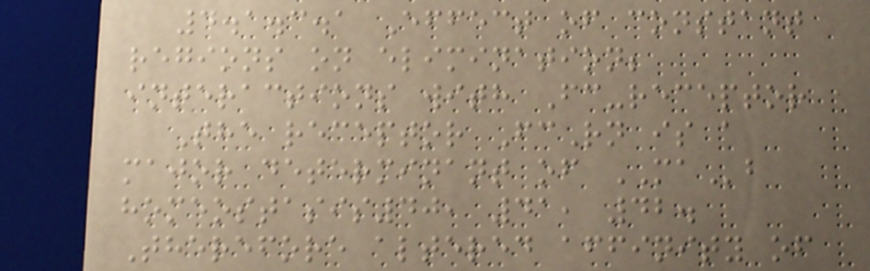4.1.3.1 Effect of constant
regions on elimination;
interactions with Fc-receptor
The receptor FcRn is a
major determinant of MAb
homeostasis40, 41, 42.
Therefore altered affinity of
